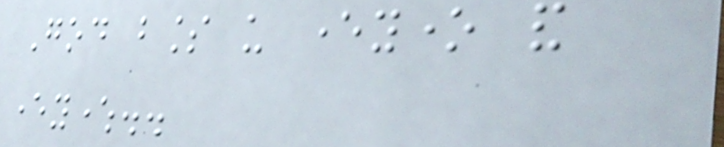God bless us everyone and
everywhere..
